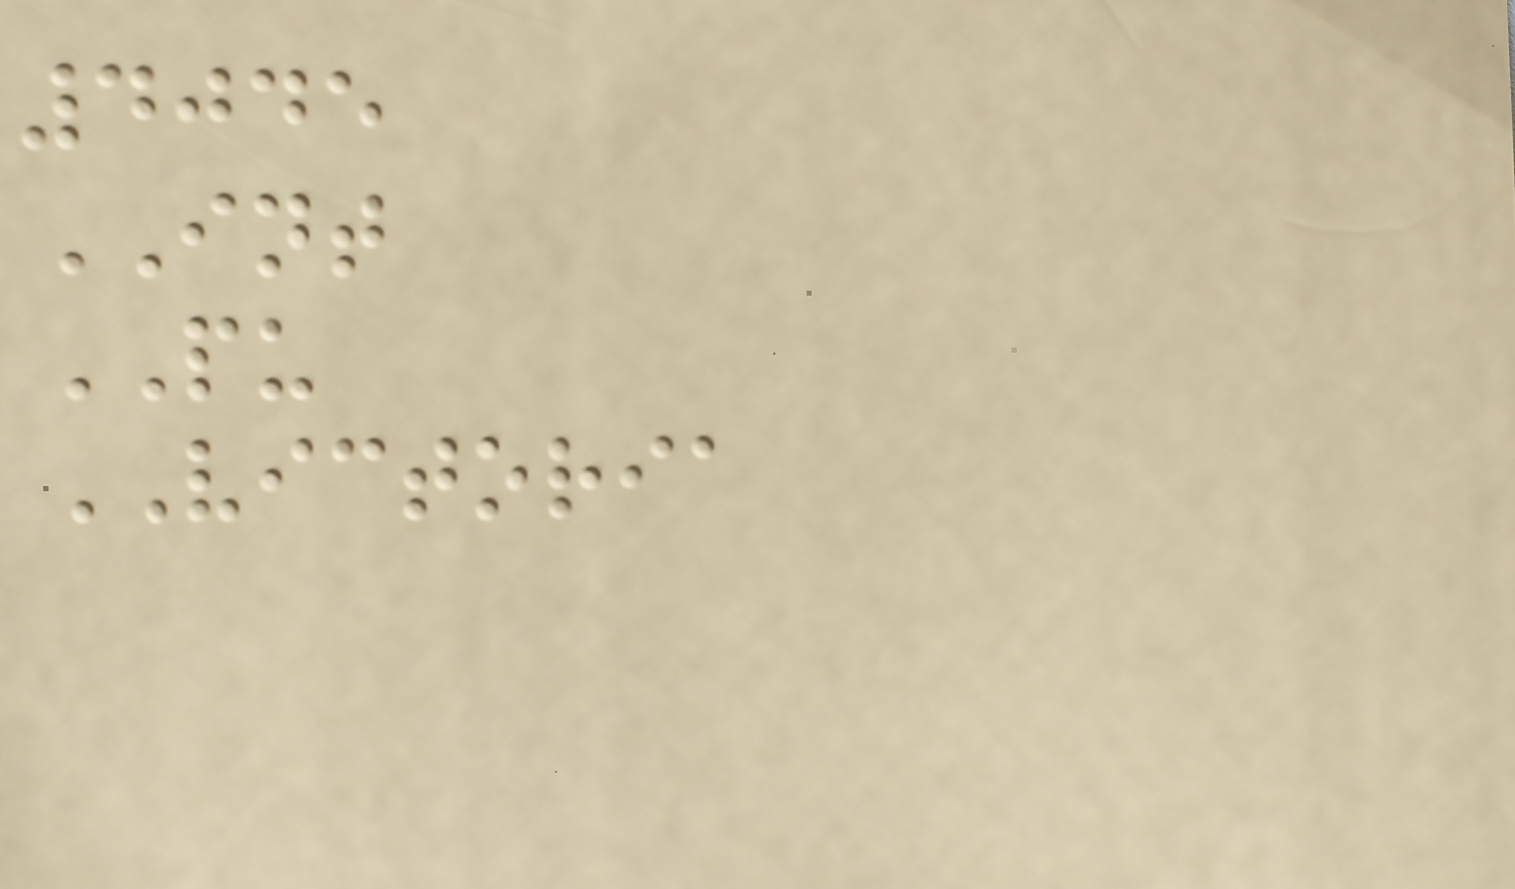4045
INT
PU
VICTORIA
